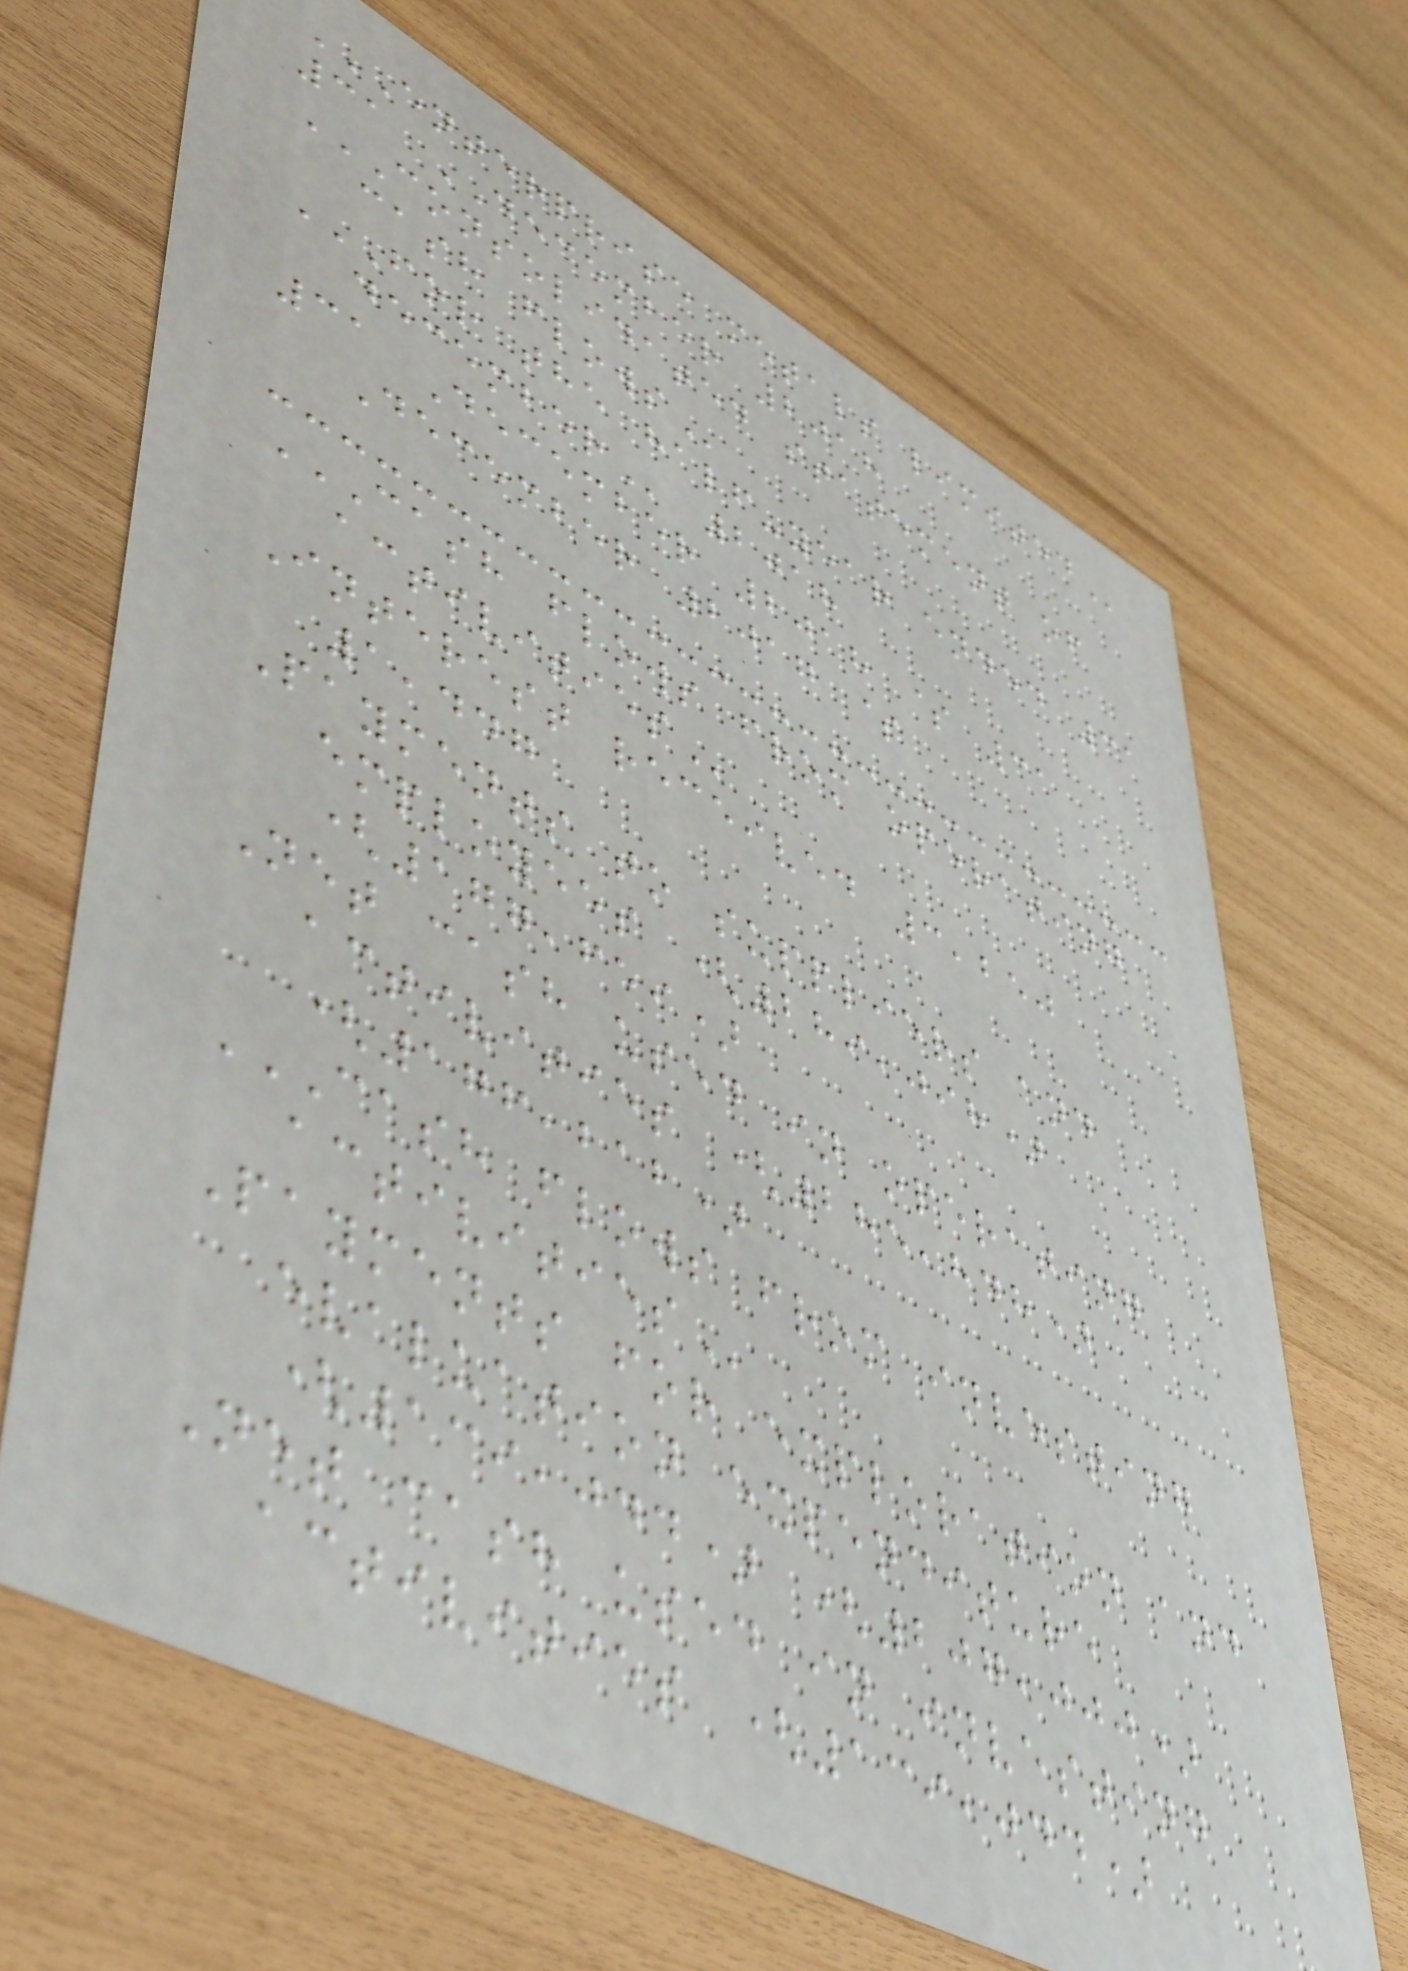ENTERPRISE METALS LIMITED
31 DECEMBER 2018
CONSOLIDATED STATEMENT OF
CASH FLOWS
FOR THE HALF-YEAR ENDED 31
DECEMBER 2018
31 December 2018 $ 31
December 2017 $
CASH FLOWS FROM OPERATING
ACTIVITIES
Interest received 3,250
1,447
Payments to suppliers and
employees (289,098)
(177,659)
Net cash used in operating
activities (285,848)
(176,212)
CASH FLOWS FROM INVESTING
ACTIVITIES
Payments for exploration and
evaluation expenditure
(139,044) (207,000)
Net cash used in investing
activities (139,044)
